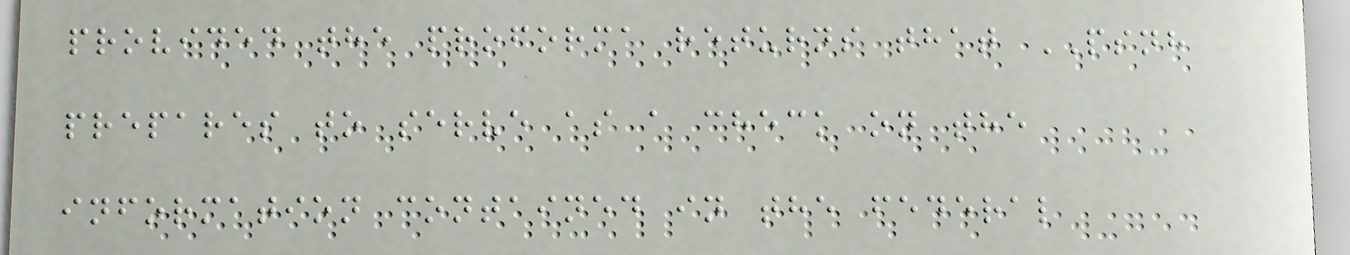provided the proforma returns that PSNH
prepares to serve as a check on the
information contained in the federal
